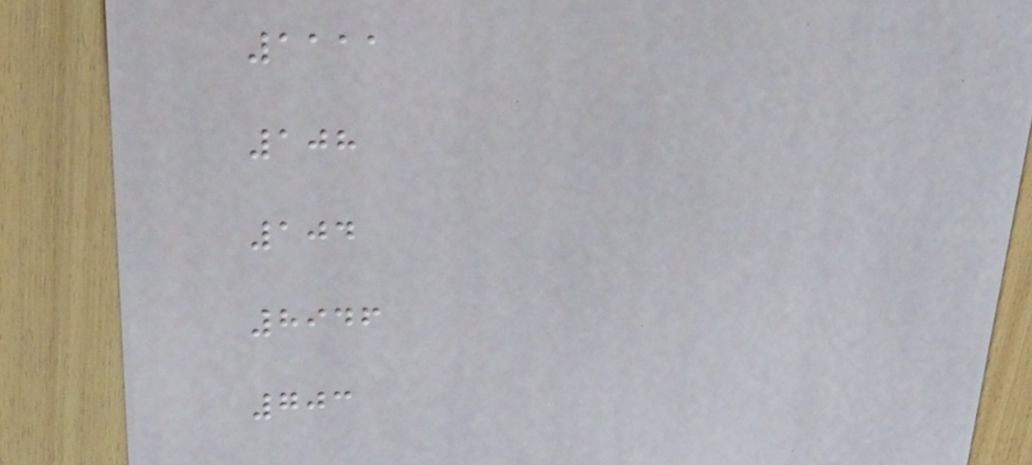1111
108
104
8946
703
